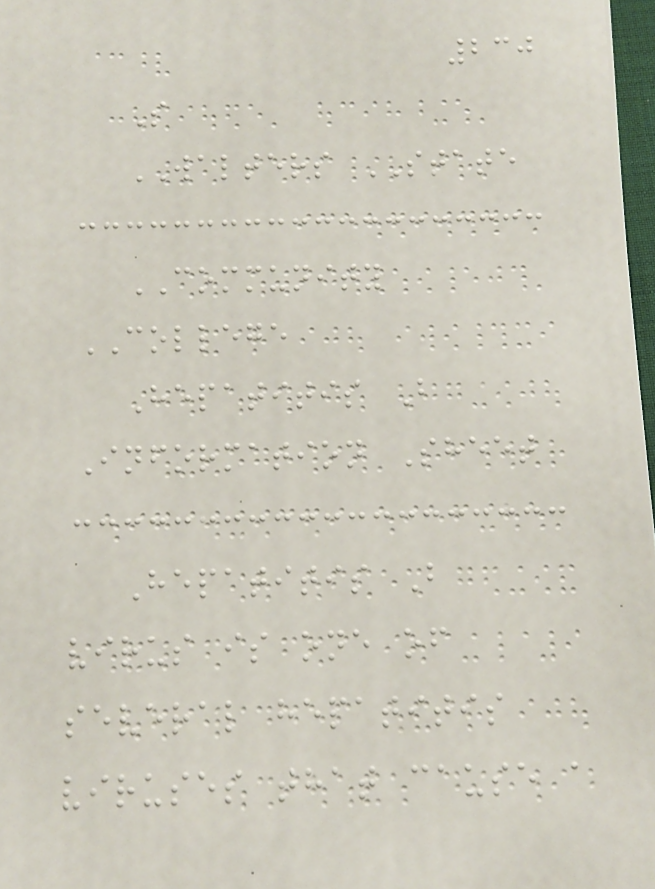230
S
WALTERS STATE
COMMUNITY
COLLEGE
Hepatitis B
Information Sheet
Hepatitis B
virus is one of
several hepatitis
viruses that cause a
